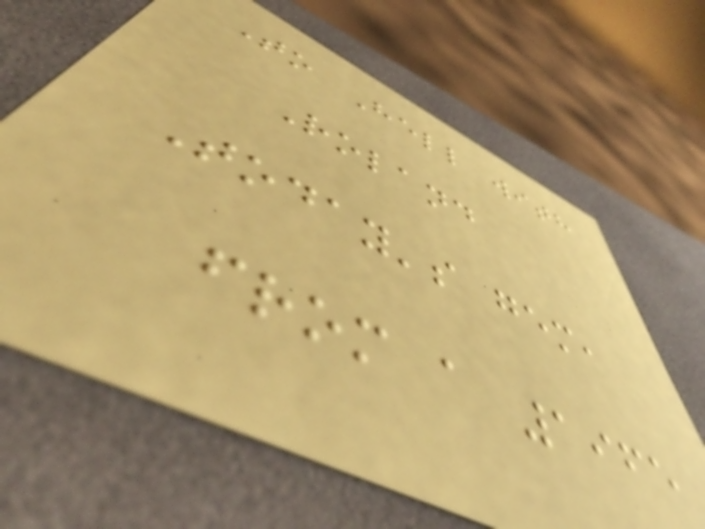To Hell with
Roland
Today's gem,
from a 1965
